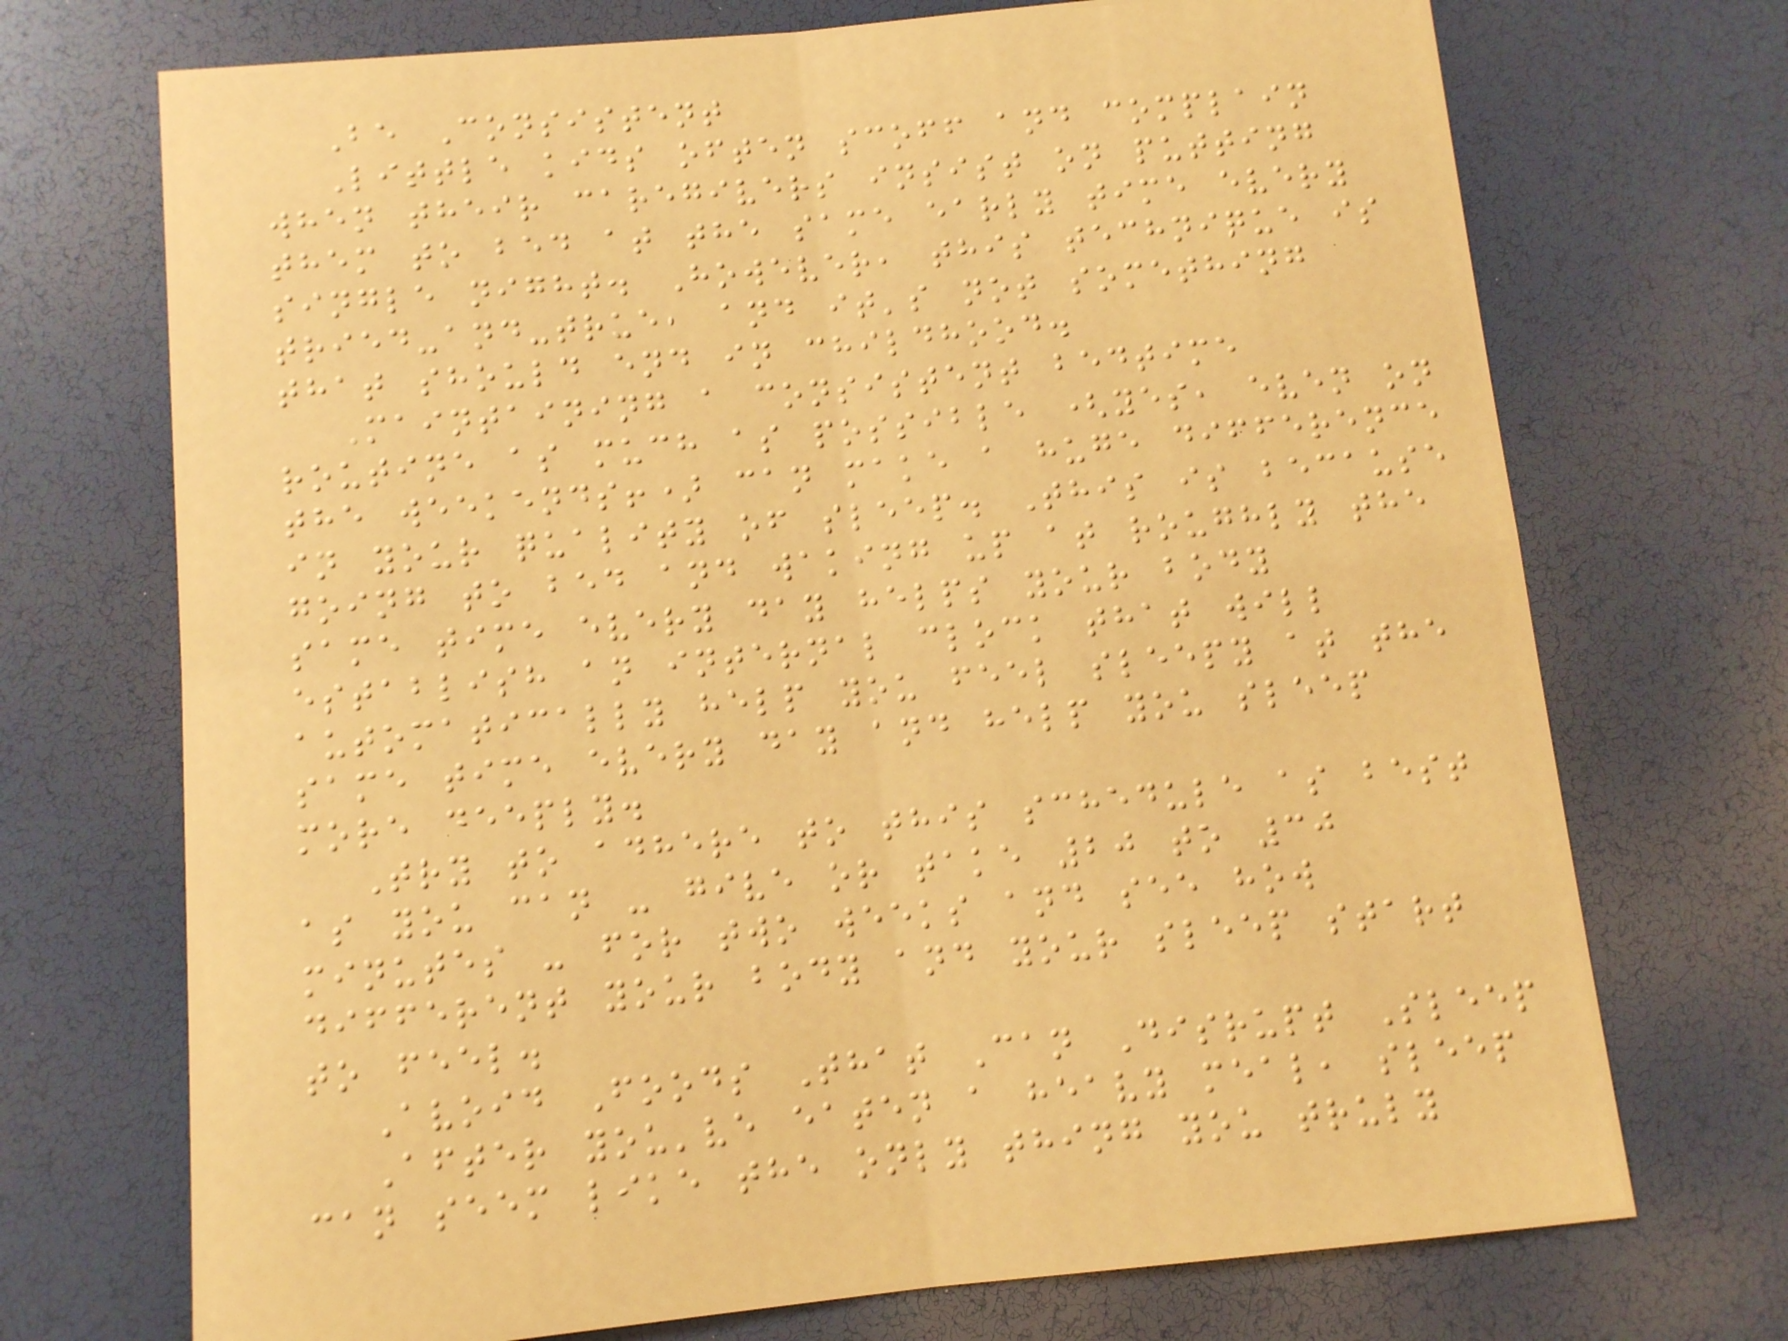Be Consistent
Little kids often scoff and complain
when their caregivers insist on putting
them to bed at the same early time every
single night. However, this technique is
tried-and-true, and it's not something
that should end in childhood.
Maintaining a consistent bedtime
routine as much as possible (yes, even on
the weekends!) can make a huge difference
in your quality of sleep. This is because
going to bed and waking up at roughly the
same time every day helps your body
establish an internal clock that will
automatically help you feel sleepy at the
same time every day and help you sleep
more deeply.
Try to adhere to this schedule as best
as you can - give or take 20 to 30
minutes - for two weeks and see how
different your body and your sleep start
to feel.
Avoid Foods That Can Disrupt Sleep
After you've eaten a heavy meal, sleep
can seem like the only thing you truly
